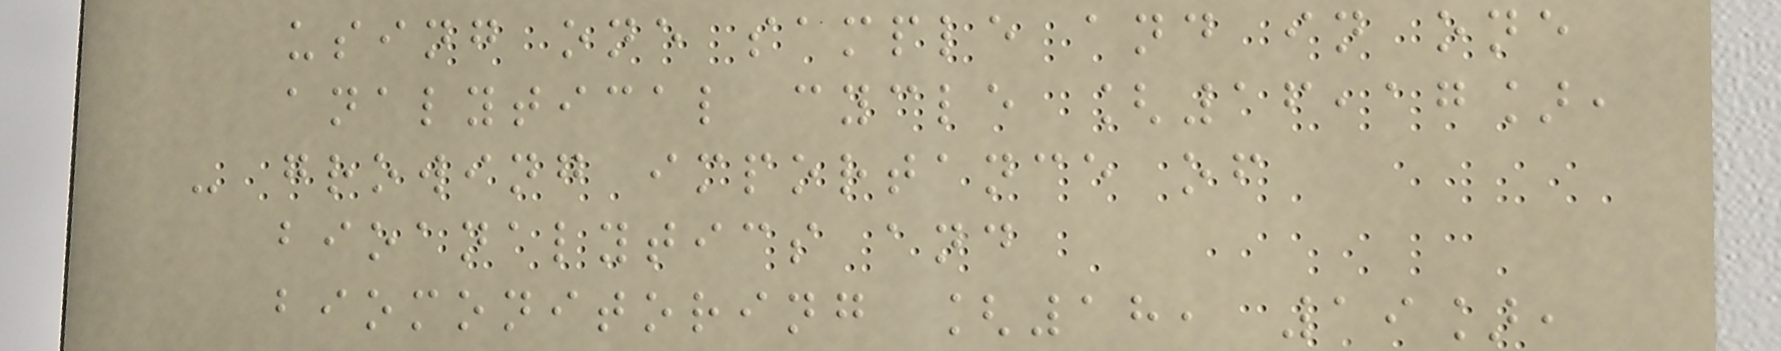using one sample and in one
analytical cycle [16,17],
- growing importance of
bioanalytics and
biomonitoring [18, 19],
